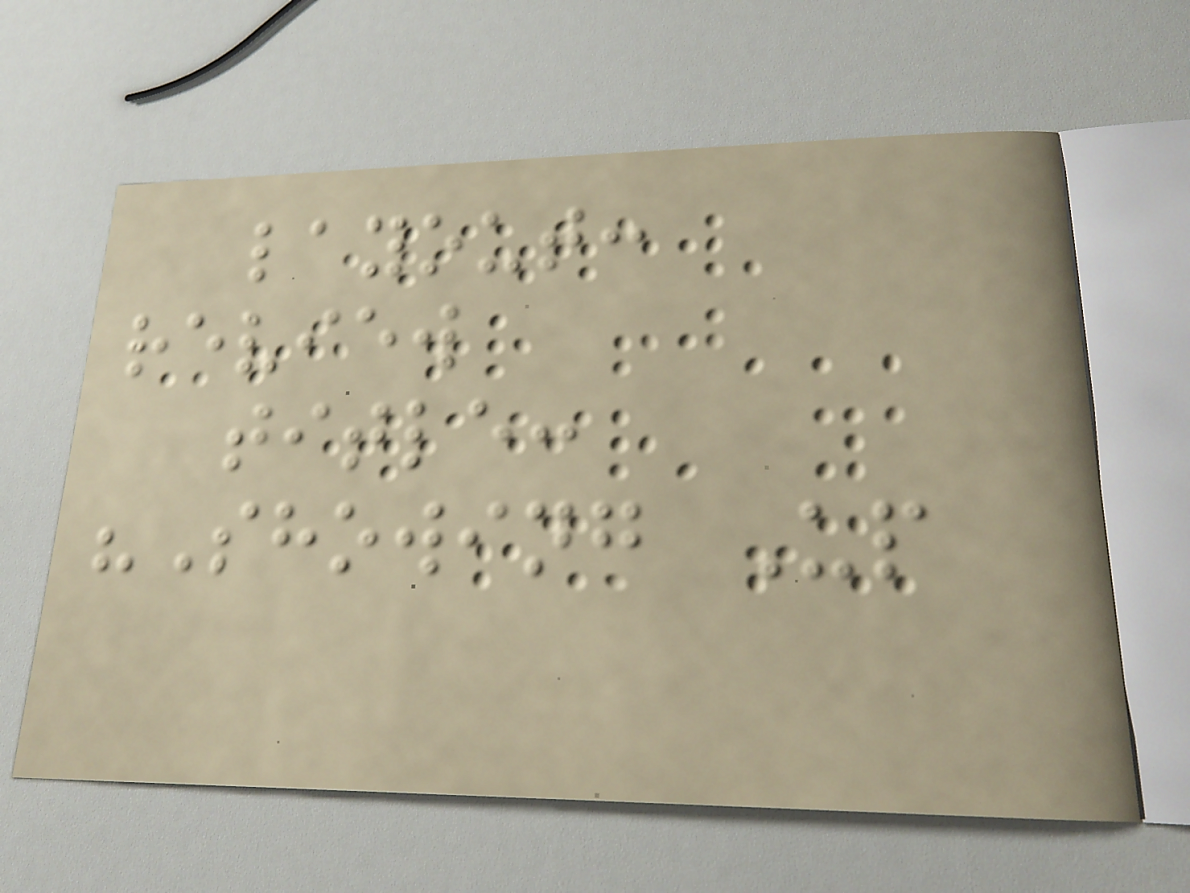layout:
review
title:
"Showing Up
